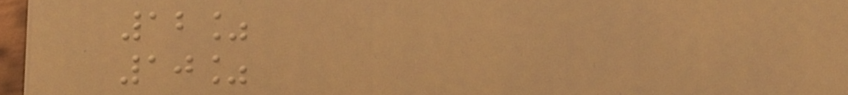12%
10%
